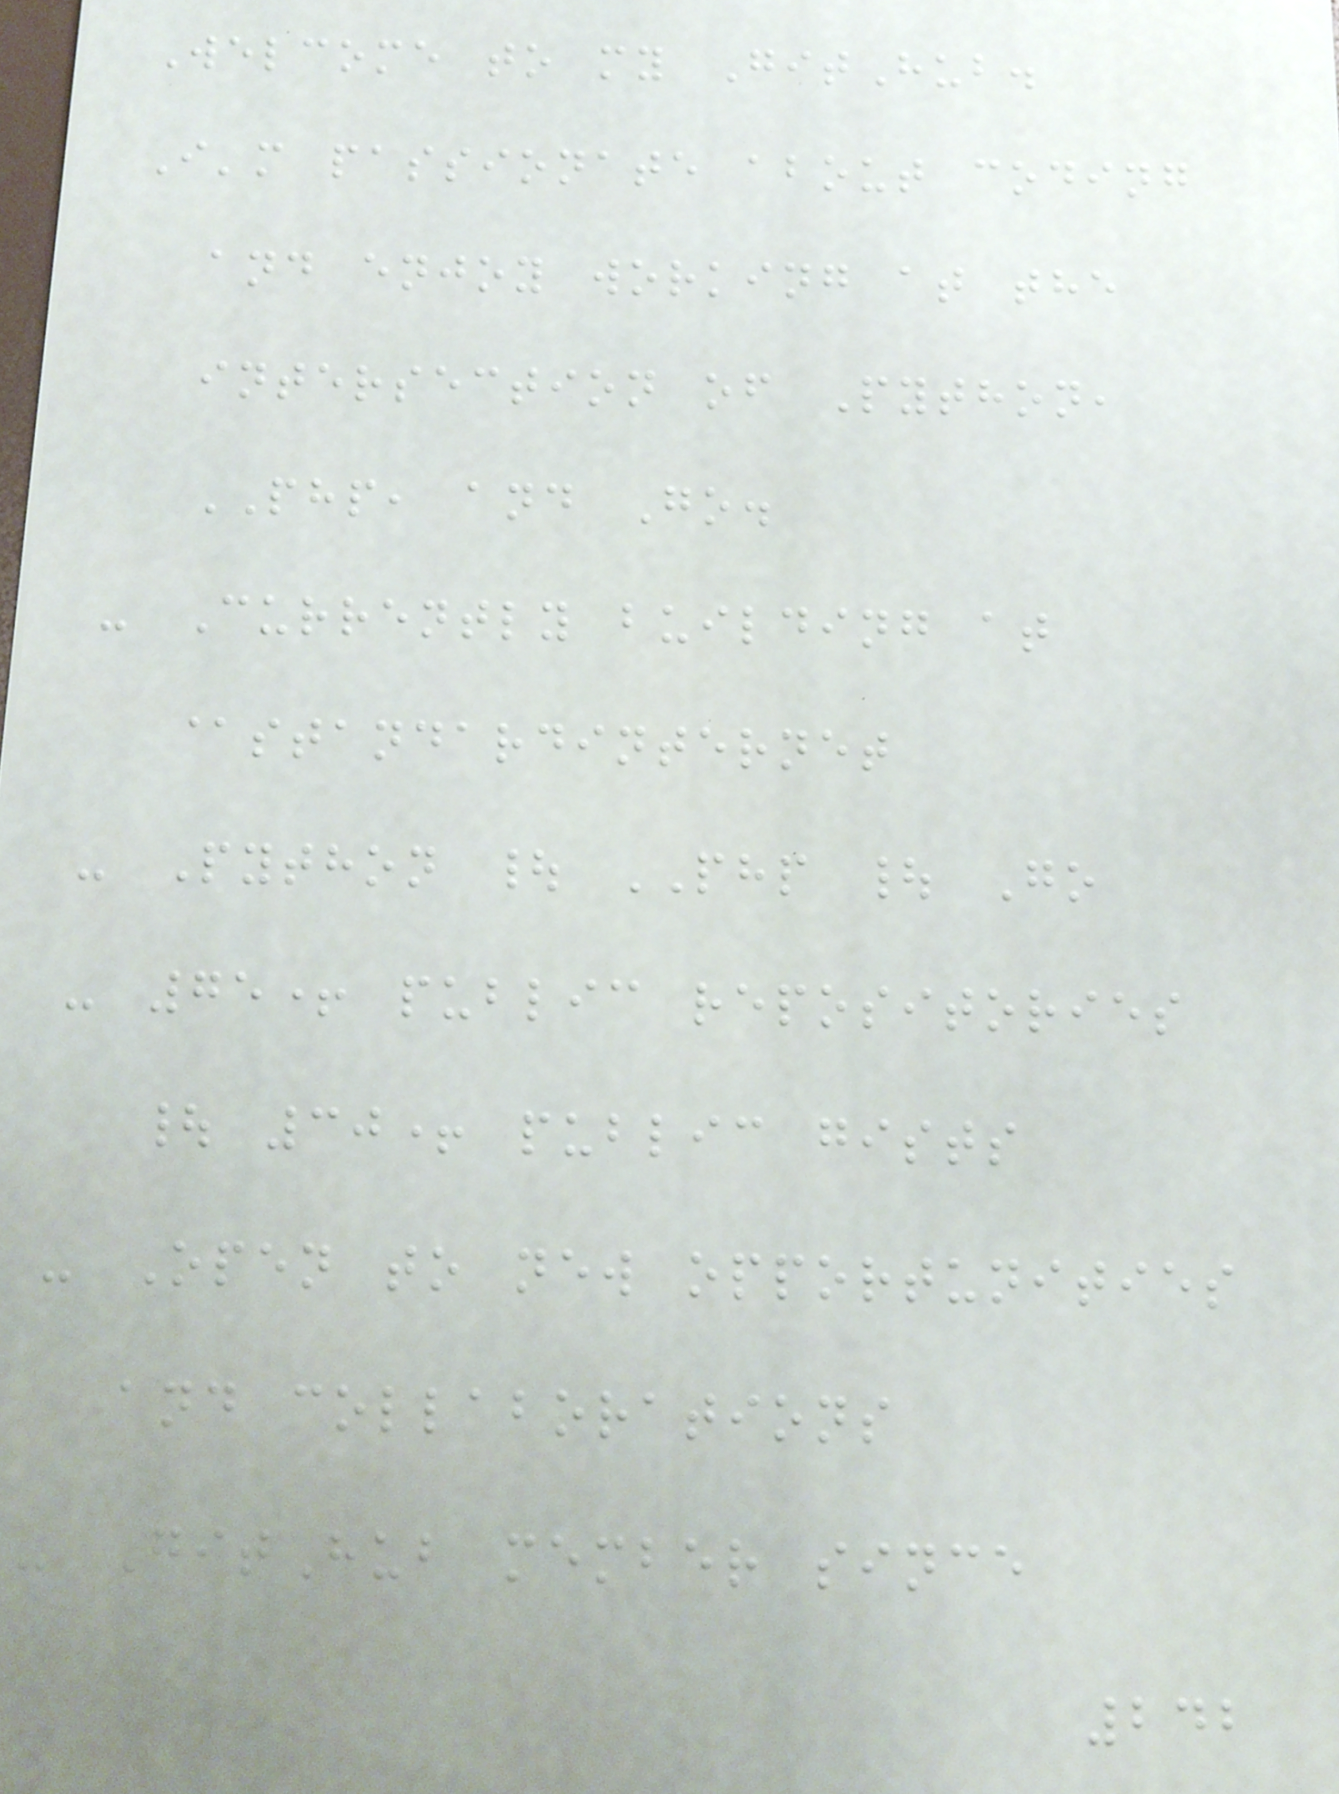Welcome to my GitHub.
I'm passionate about coding
and enjoy working at the
intersection of Python,
PHP, and Go.
- Currently building at
@standardinternet
- Python | PHP | Go
- 75+ public repositories
| 30+ public gists
- Open to new opportunities
and collaborations
- GitHub member since
242
